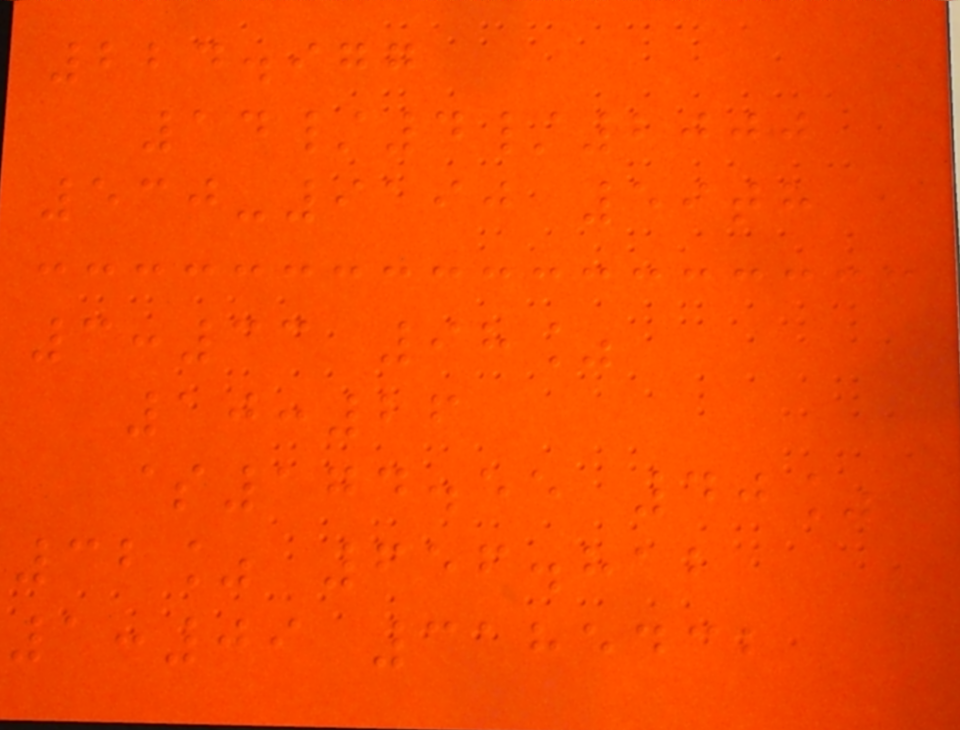224.977
14/4/2000
530-9190 59th
3:33 98%
10:26
$174.55 40%
32% 656.812
1:09 3185432
